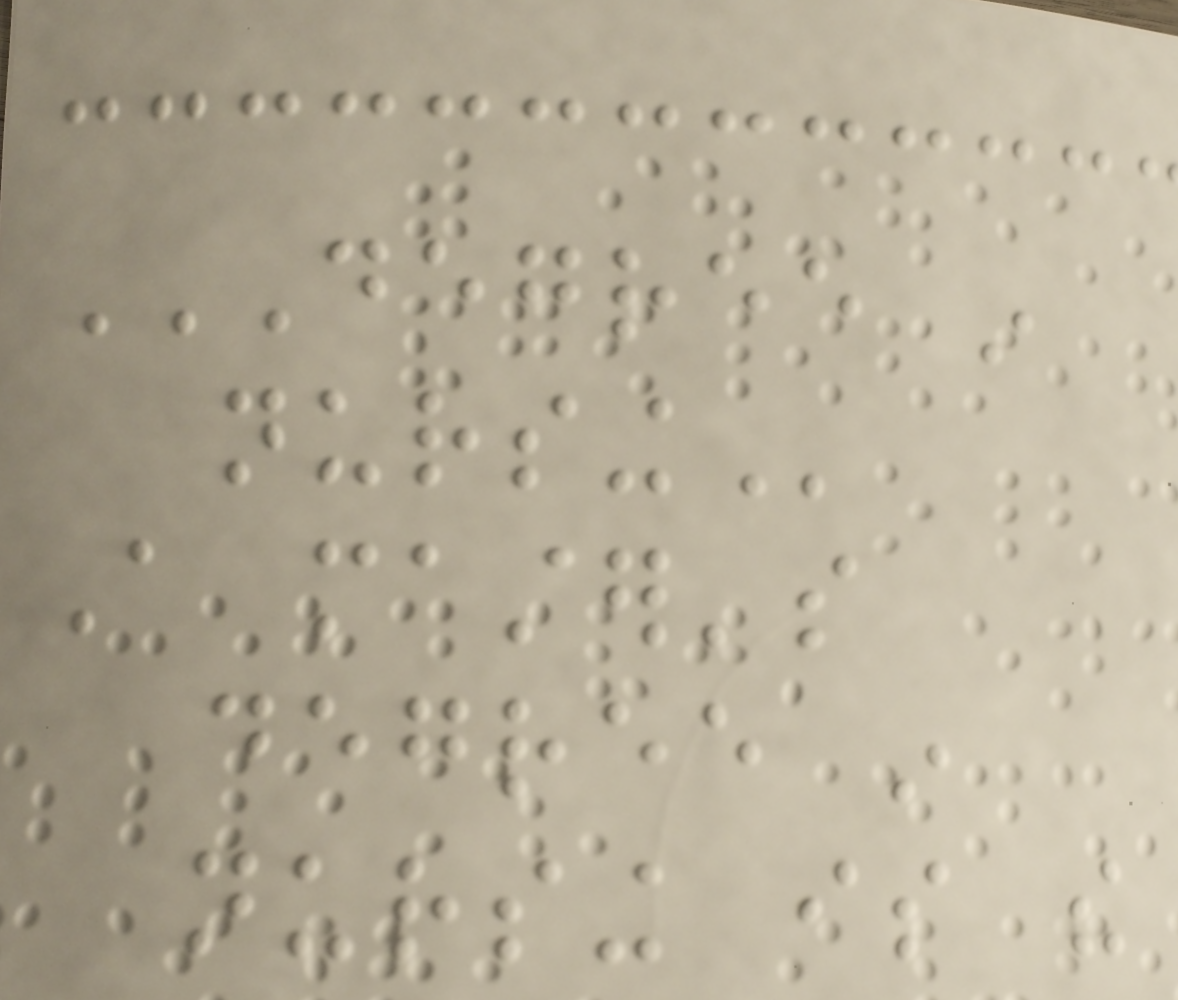DEGREE IN
NURSING
A master's
degree in
nursing is the
